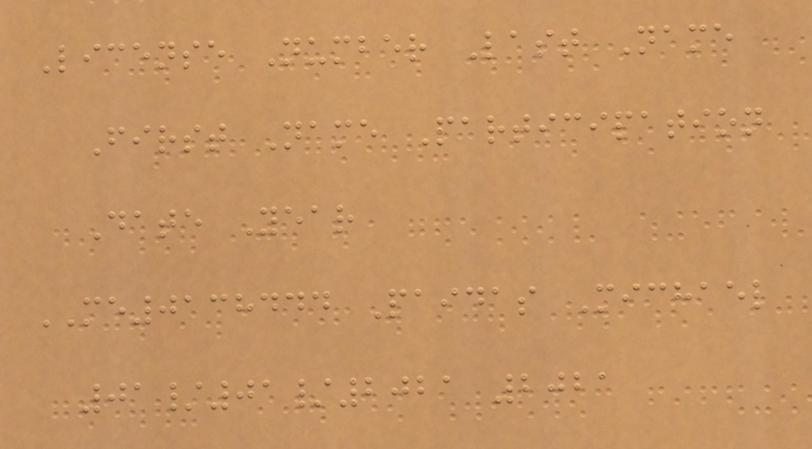License Number Last Name
First Name Participation
Date Year
ME0138444 Paidas Michael
01/01/2021 2021
